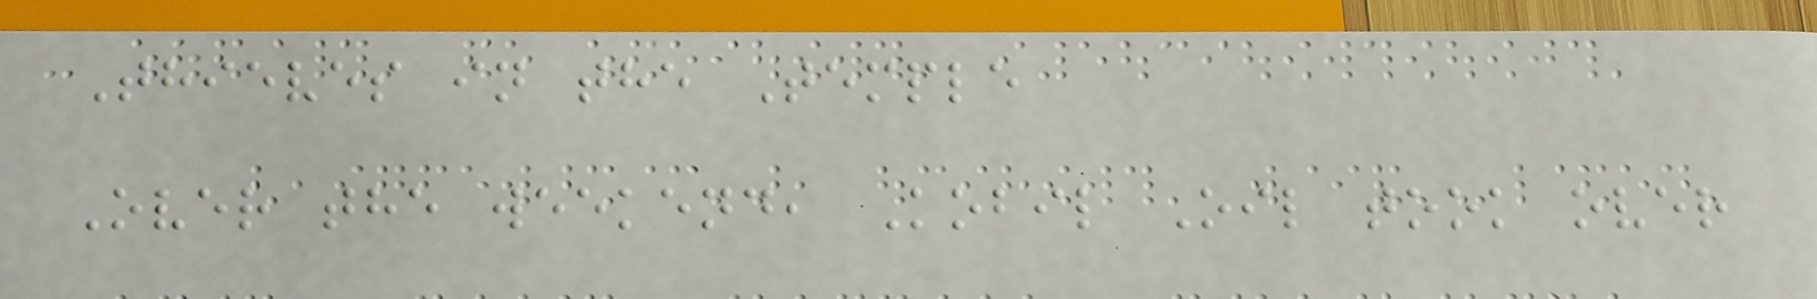Thieves in the Temple
Over the weekend, Kobil Oil took over
